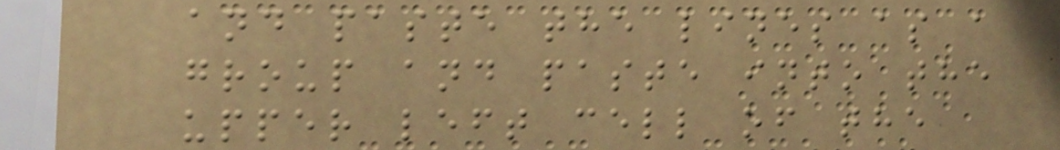and paste the lines as a
group and paste into the
upper left cell of the
